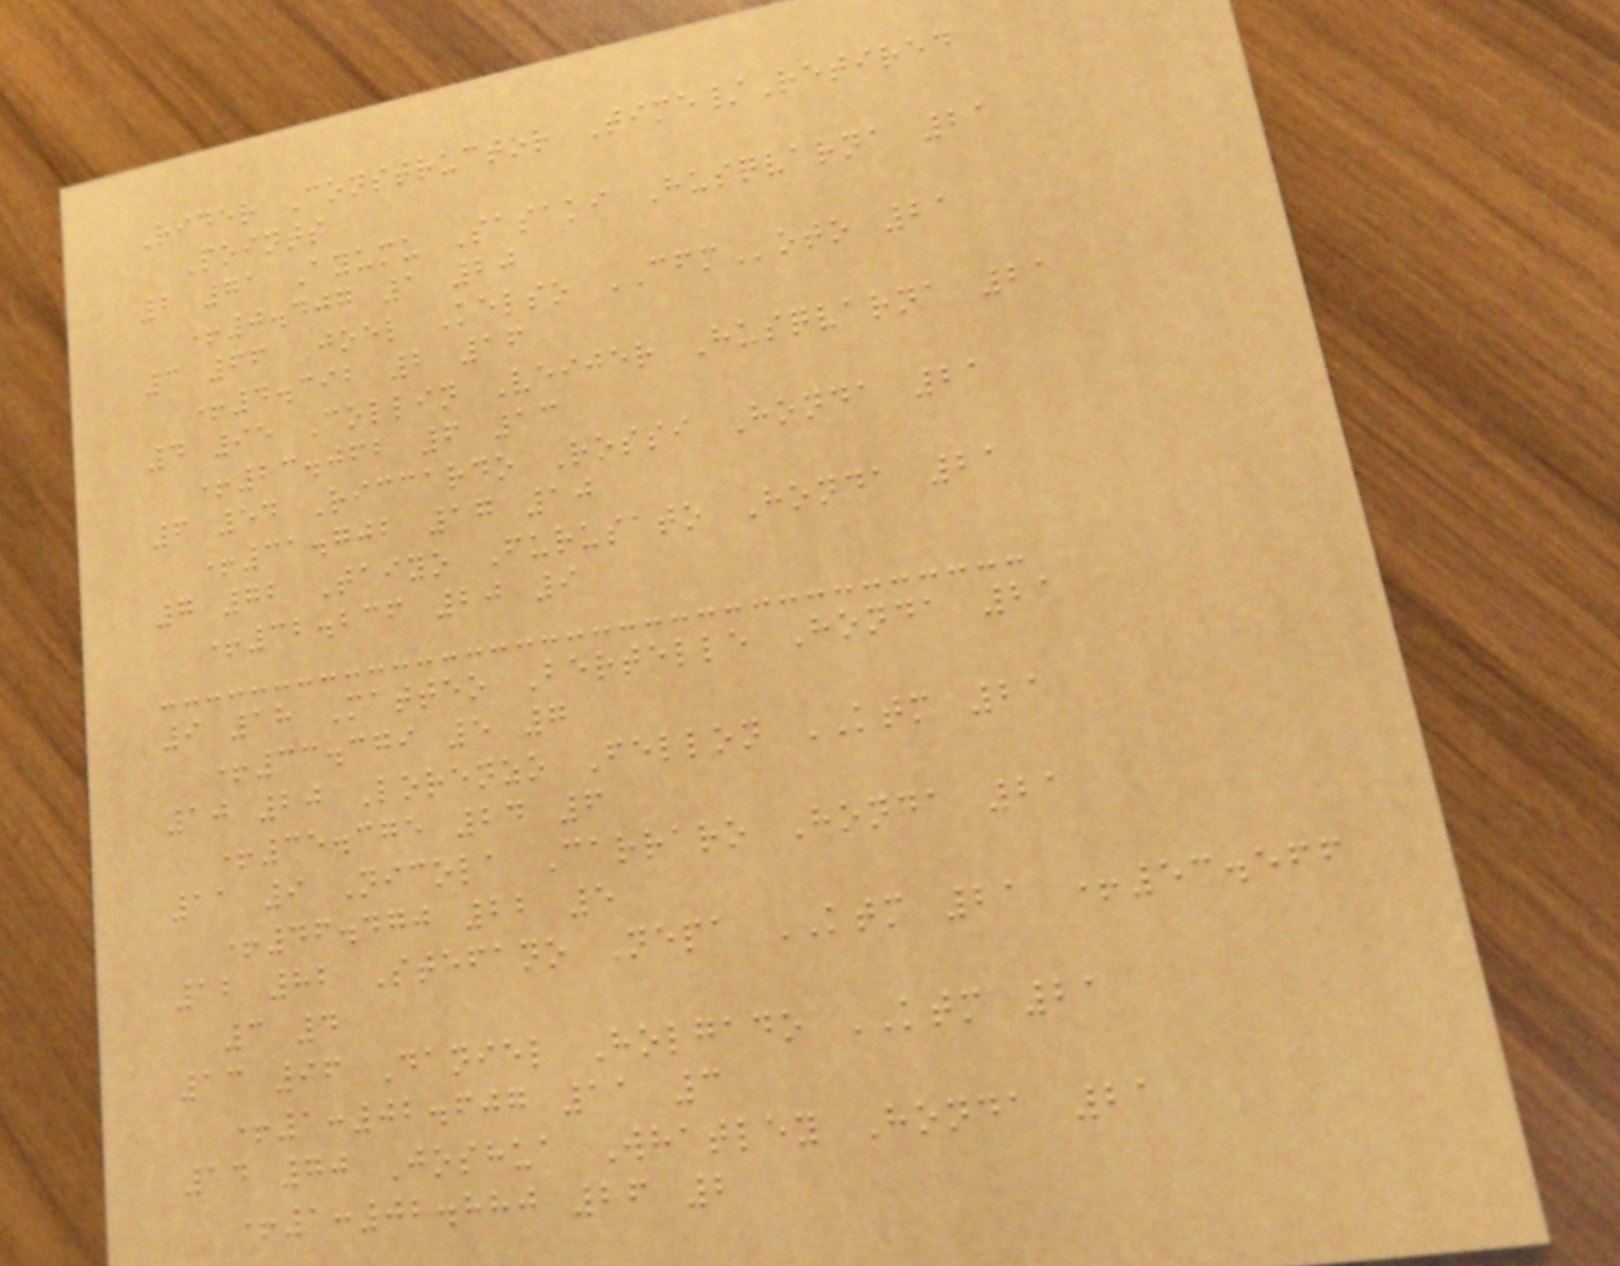Rider Constructor Time/Retired
Points
2 71 Ayumu Sasaki Husqvarna 21
+0.407 1 20
3 66 Joel Kelso CFMoto 21
+4.392 2 16
4 95 Collin Veijer Husqvarna 21
+23.062 6 13
6 54 Riccardo Rossi Honda 21
+31.702 17 10
7 72 Taiyo Furusato Honda 21
+32.236 20 9
9 18 Matteo Bertelle Honda 21
+33.379 5 7
10 20 Lorenzo Fellon KTM 21
+35.375 24 6
11 9 Nicola Carraro Honda 21
+46.470 22 5
12 82 Stefano Nepa KTM 21 +53.566
3 4
13 96 Daniel Holgado KTM 21
+1:02.607 11 3
14 70 Joshua Whatley Honda 21
+1:02.880 26 2
